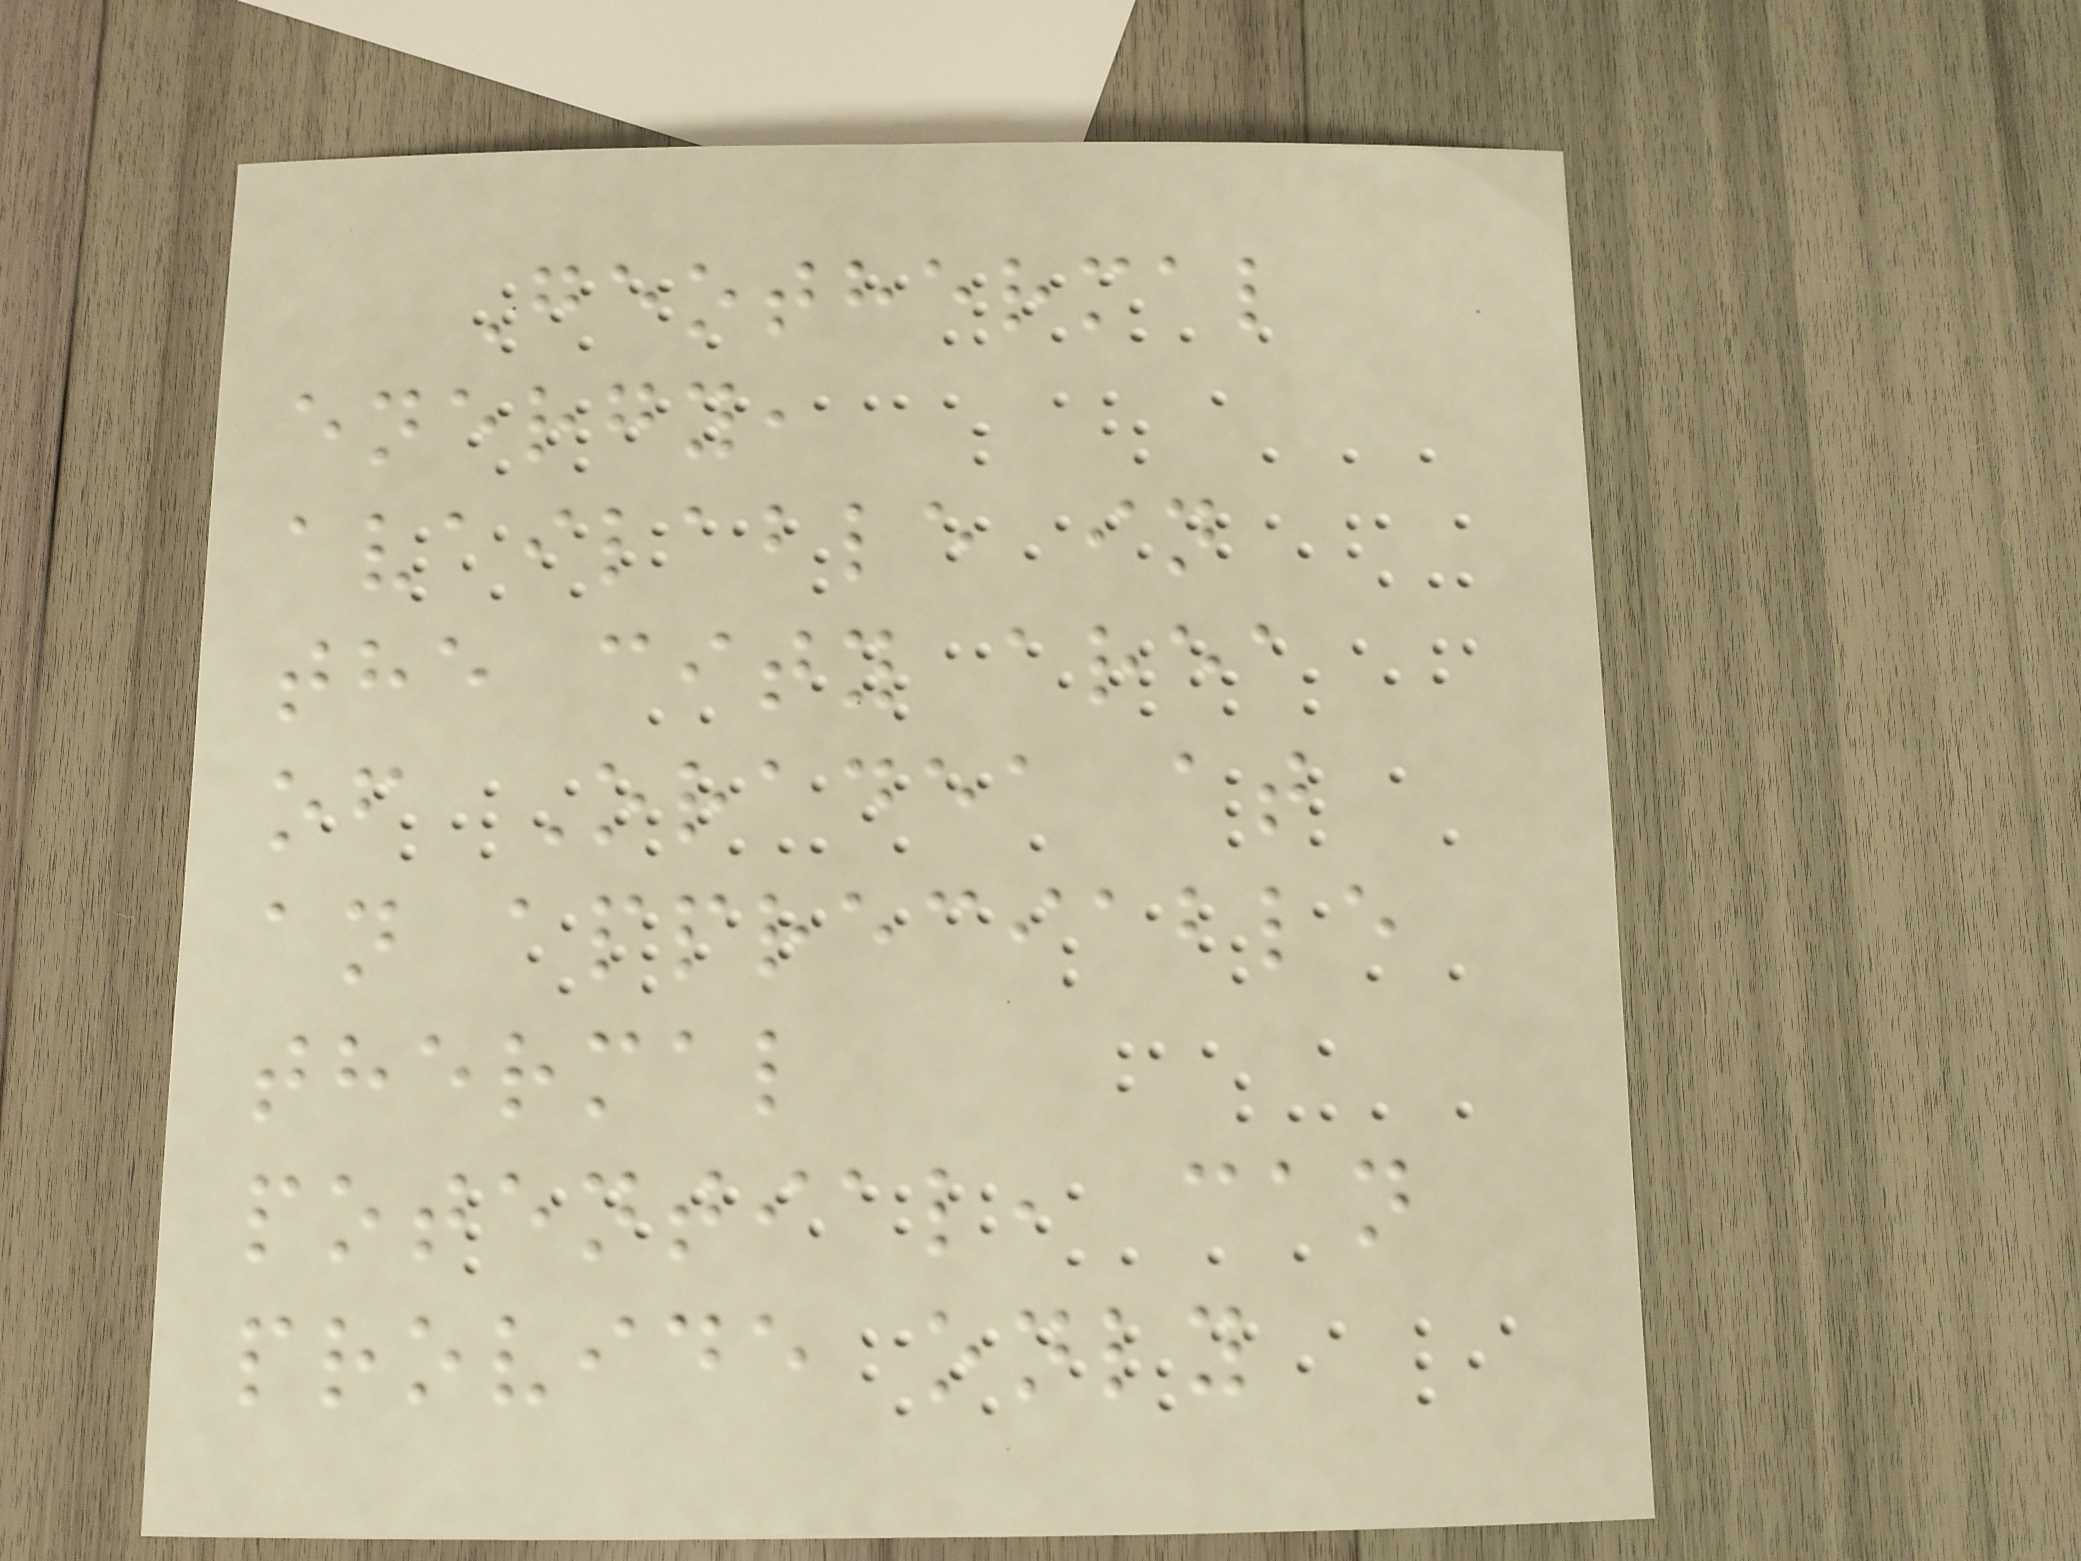Geothermal
energy,
available in
the city area
of Oradea at
an appreciable
thermal
potential, can
provide only
